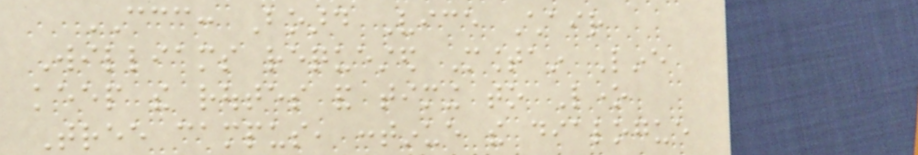CCC: Board Vice Chair
Williams requested Mountain Line
keep the routes and timing to Lone
Tree campus, continue the dialogue
